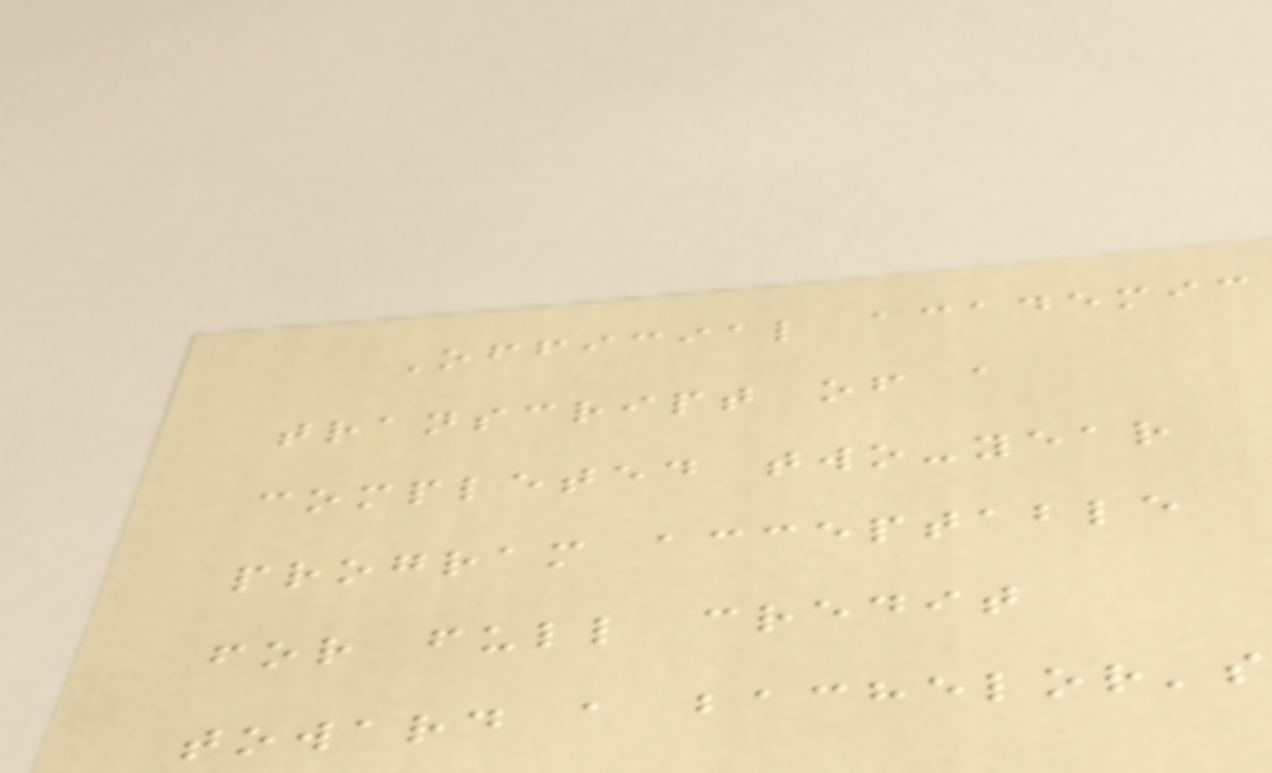Official academic
transcript of a
completed two-year
program acceptable
for full credit
toward a bachelor's
